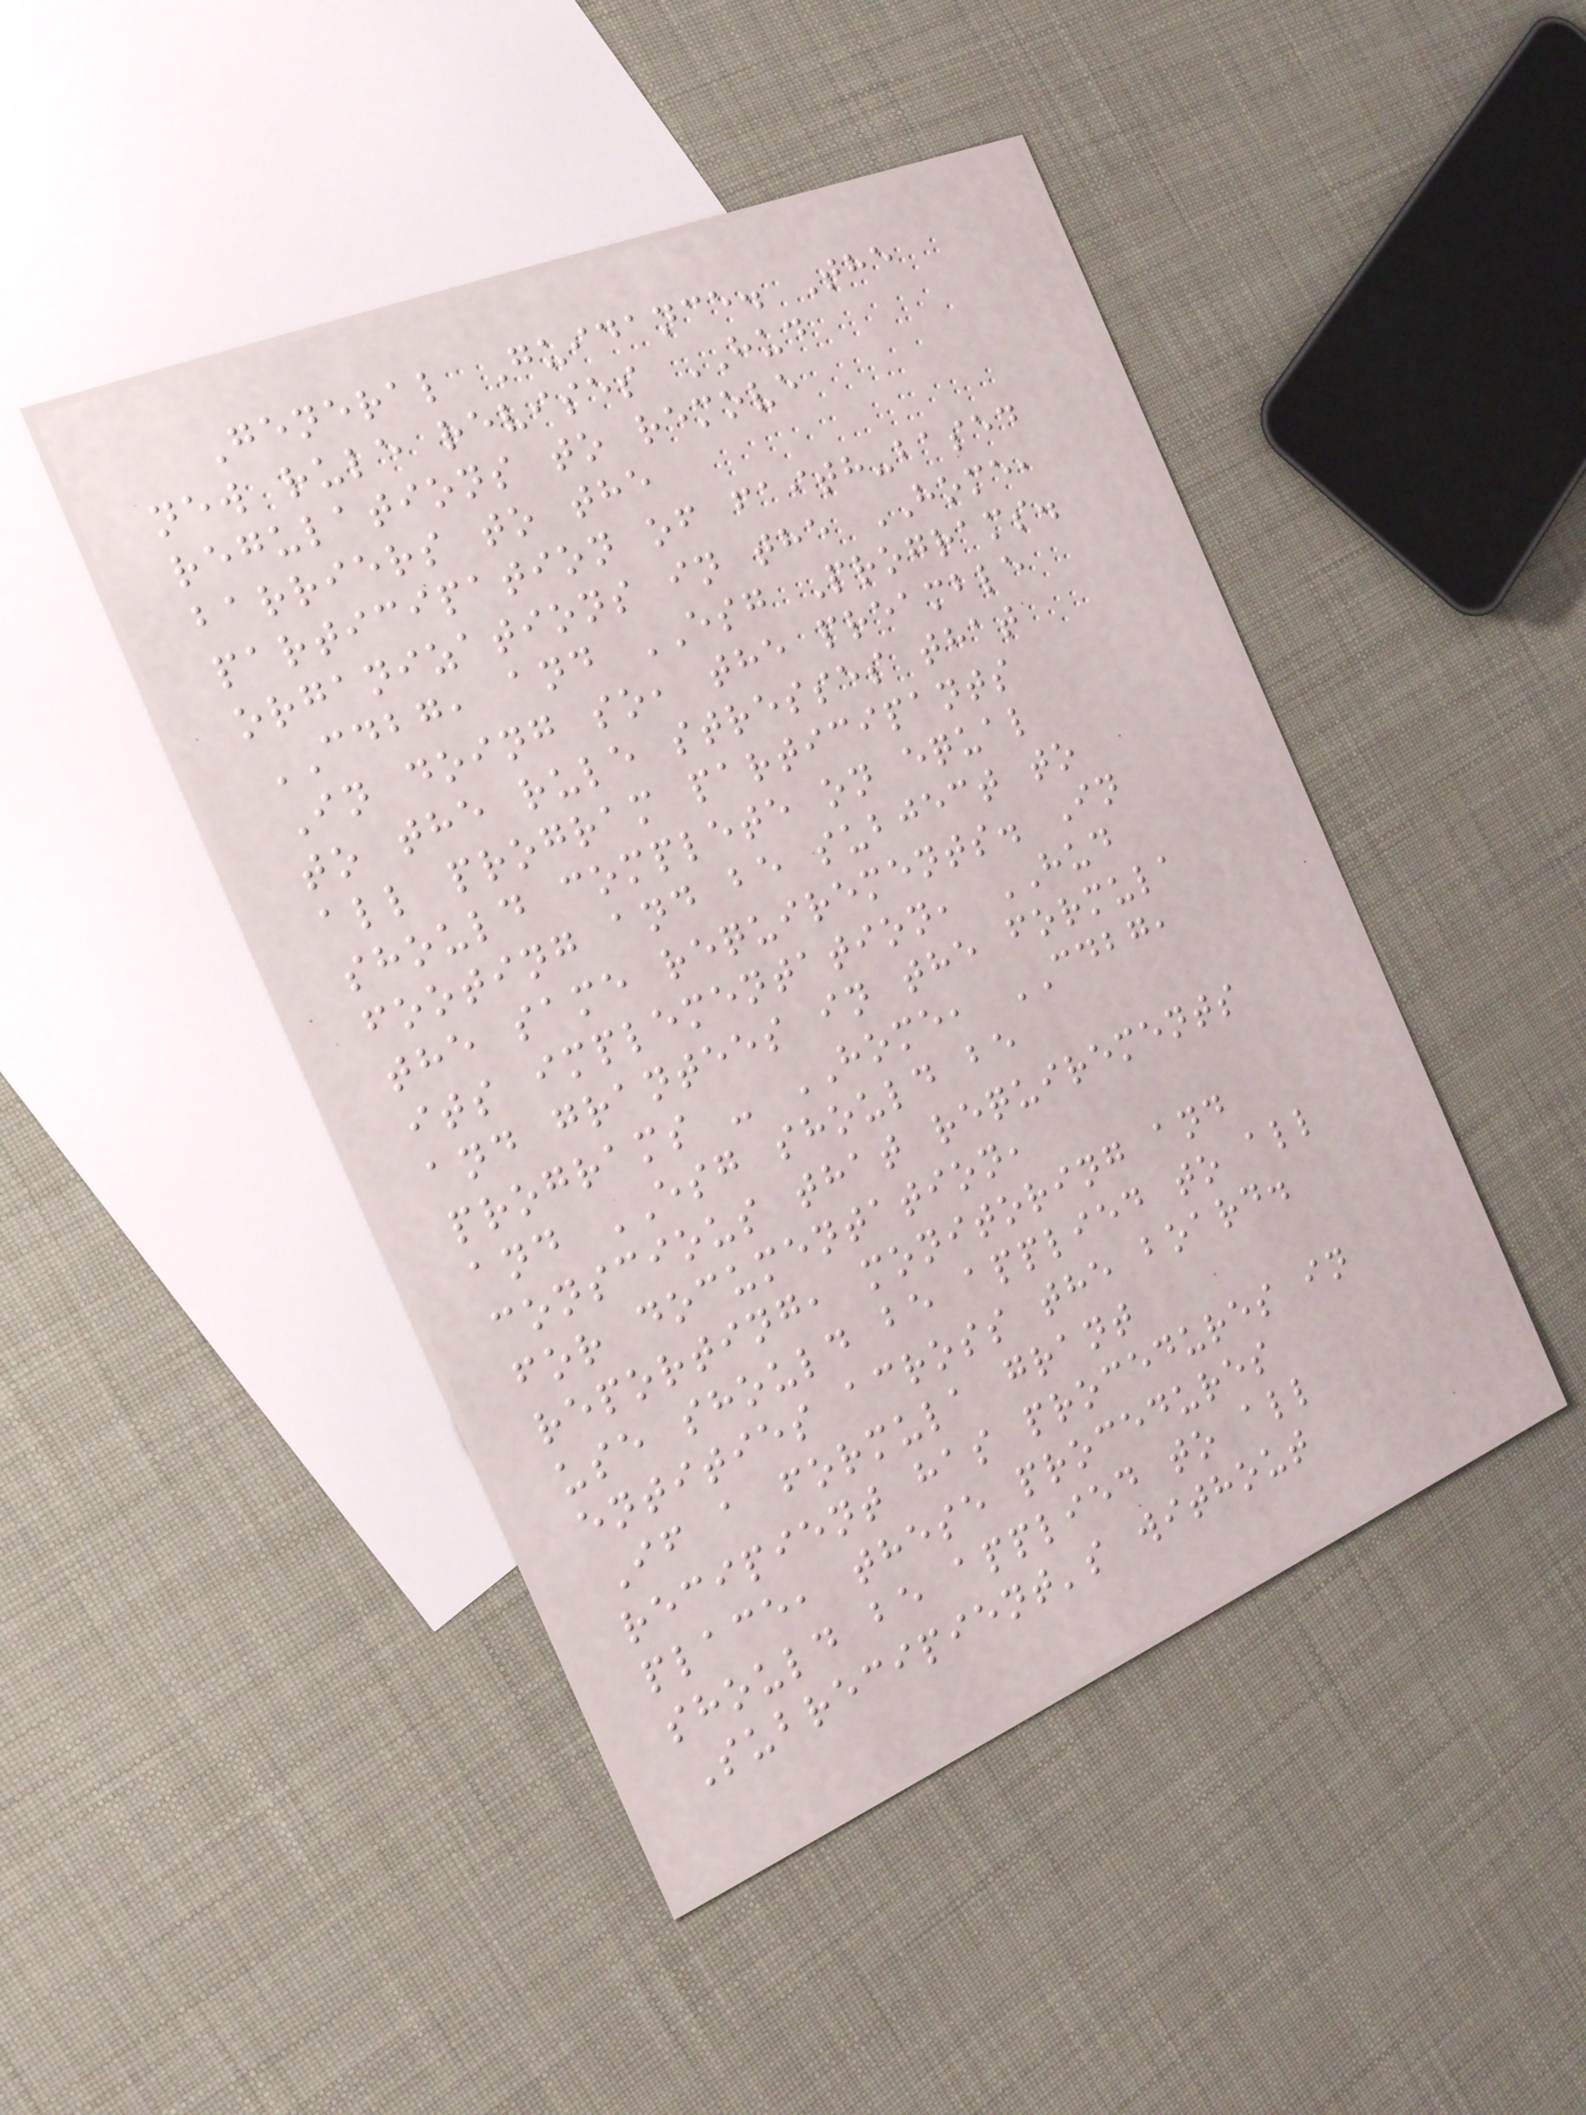General Guidance. The
new rule revises HUD
regulations to remove
barriers to the
participation of faith-based
organizations in the HOME,
CDBG, and ESG Programs.
In doing so, the preamble
to the rule stresses that
all program participants
should complete on equal
footing and be subject to
the same requirements. In
its implementation, HUD
and grantees in the formula
programs - HOME, CDBG,
and ESG should be
conscious that requirements
for documentation,
reporting, monitoring and
use should be applied to all
entities across the board.
If a formula grant
recipient has procedures in
place, these procedures
should be applied to all
Subrecipient's without
